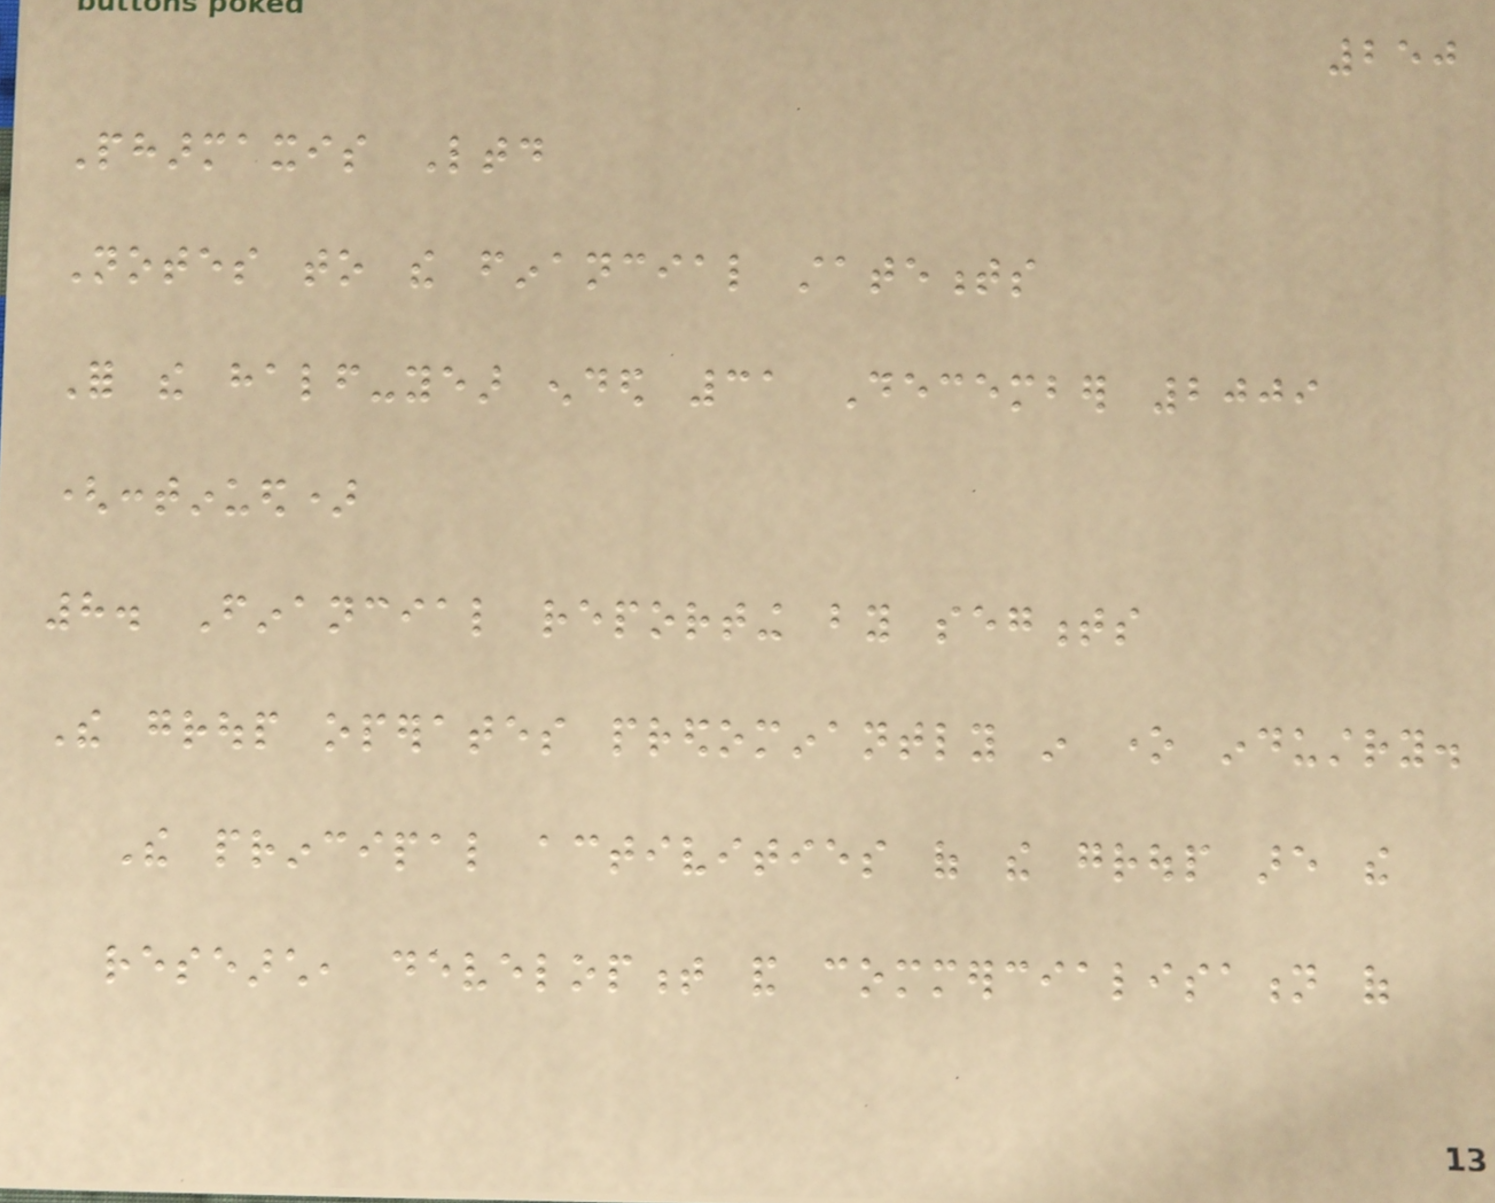250
Pharmaxis Ltd
Notes to the financial statements
For the half-year ended 31 December 2009
(continued)
8. Financial reporting by segments
The group operates predominantly in one industry.
The principal activities of the group are the
research, development and commercialisation of
